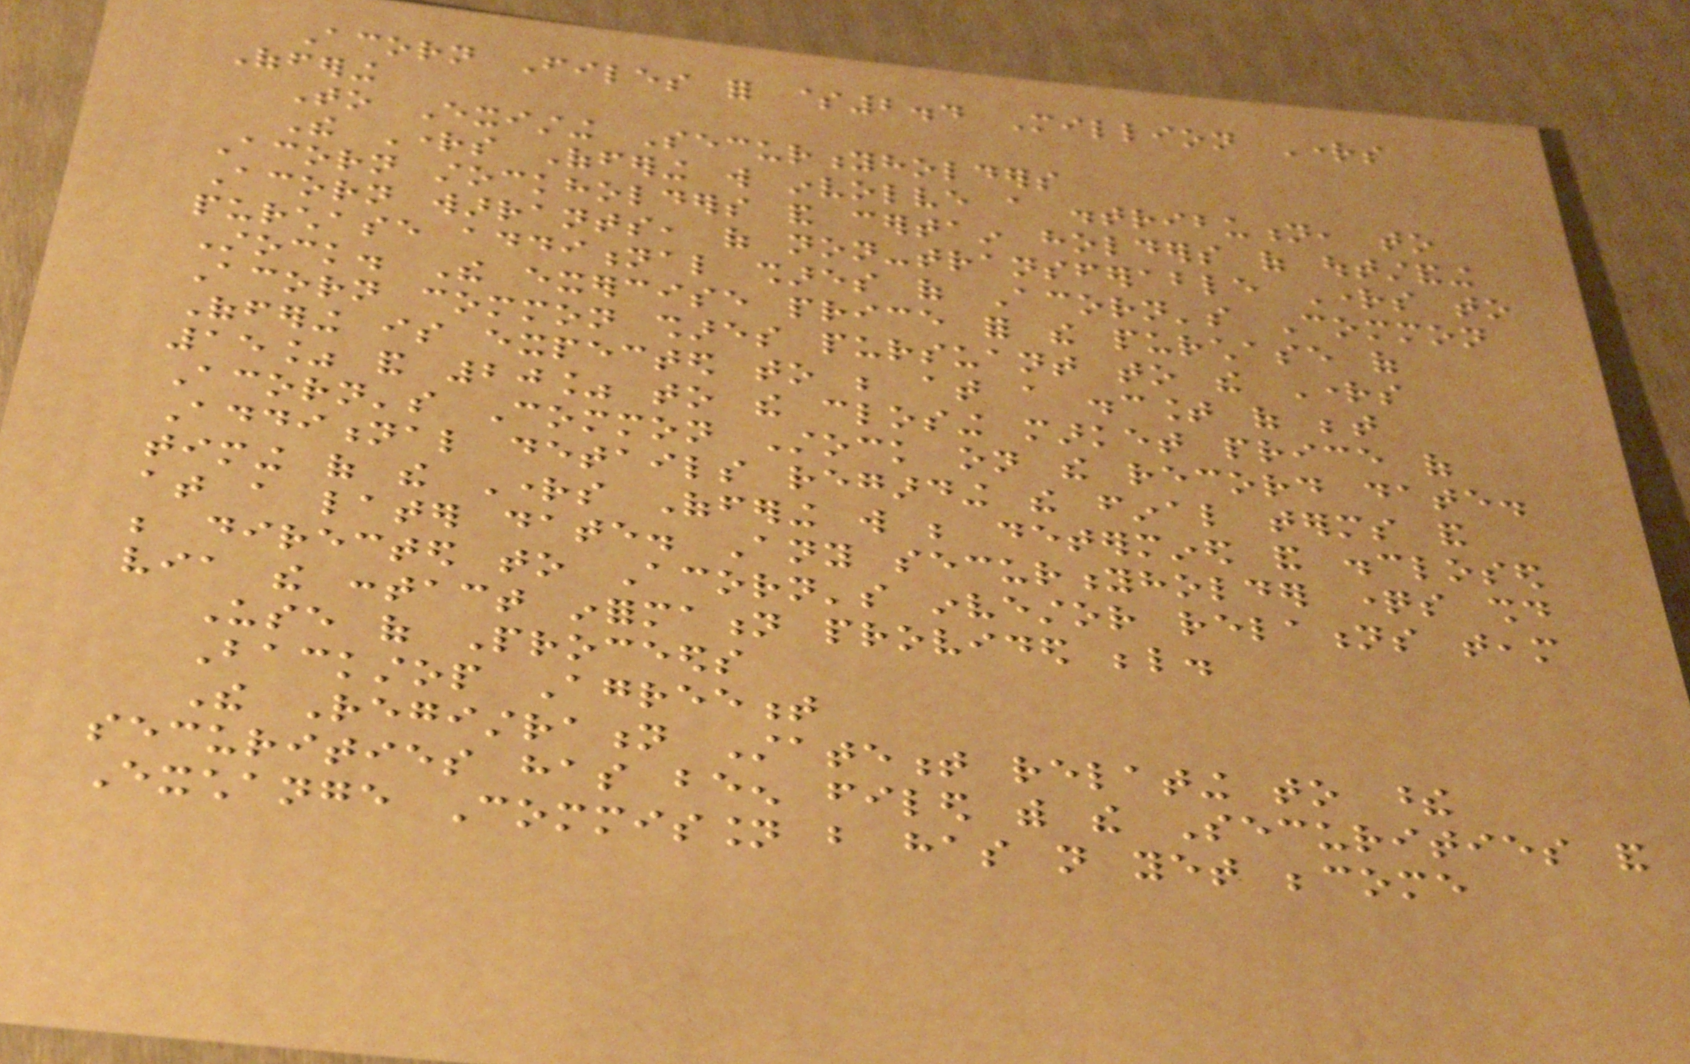Acorn Files for $2.4 Million Rights
Offering
To Existing Securityholders
The Rights Offering will involve a distribution, to
Acorn stockholders and certain holders of outstanding
Acorn warrants, of non-transferable Rights to
purchase additional shares of Acorn's Common
Stock. The exercise price for the purchase of
Acorn common shares pursuant to the Rights
Offering is expected to be at a discount of between
15% and 20% to the closing market price of
Acorn's Common Stock on the record date.
Additional details regarding the final terms and
timing of the Rights Offering will be determined and disclosed
at a later date. Any securityholder questions should
be directed to Acorn's investor relations team
via the contact information provided below.
Use of Proceeds
Backstop Agreement
The Registration Statement relating to these
securities has been filed with the Securities and
Exchange Commission but has not yet become
